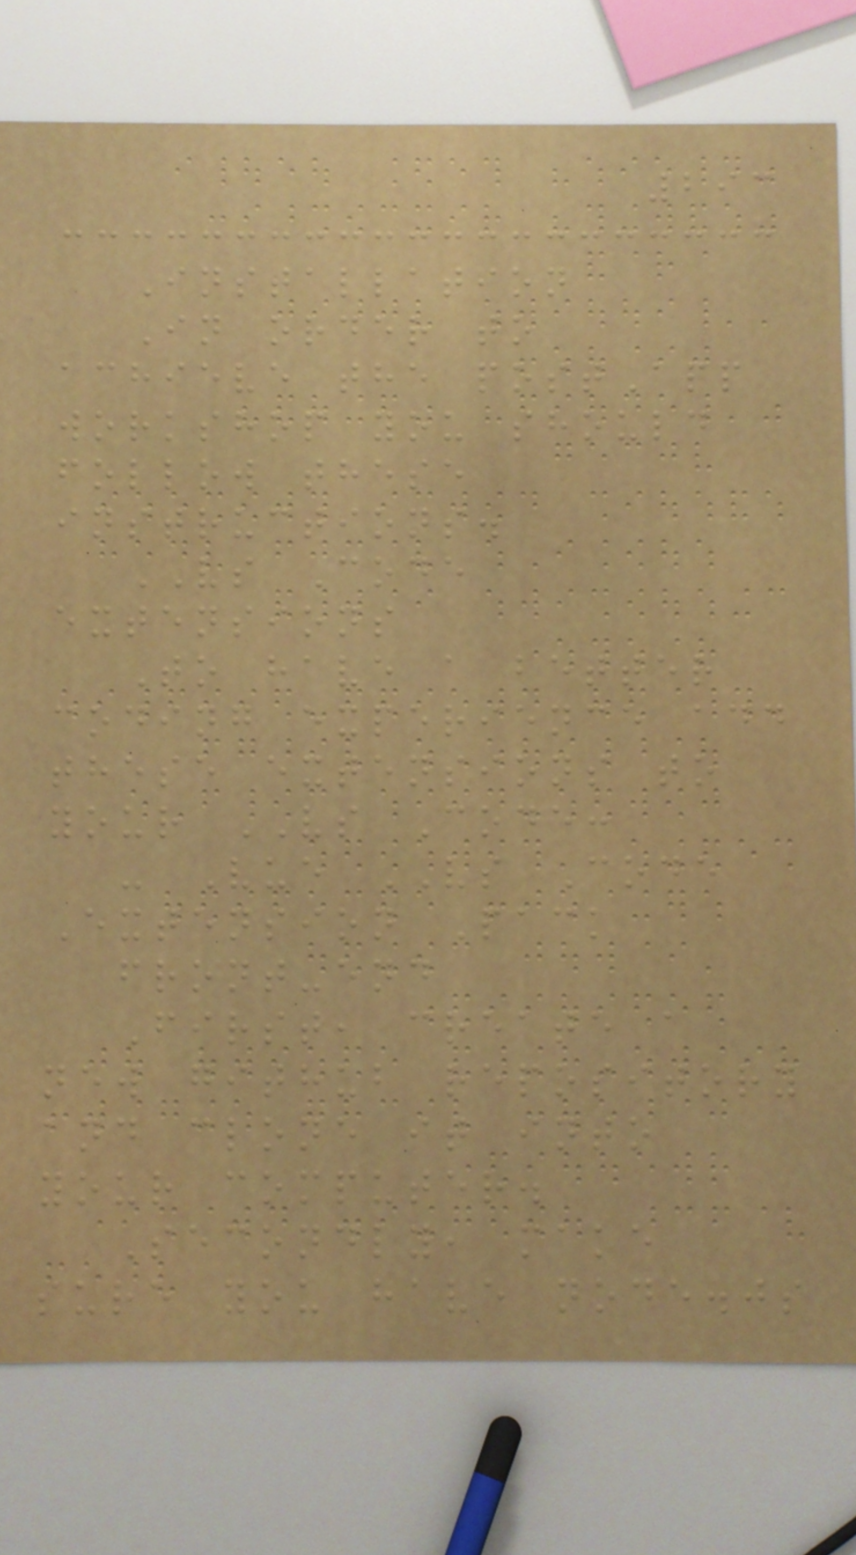293
Installation
In order to
achieve the postApp
workshop you should
follow these
instructions.
VS Code
extensions
To have a better
coding experience add
these extensions to
your VS Code:
- Vue VS Code
Extension Pack
front-end
First, create a
new github repository
and clone it into
your computer.
Secondly, make
sure you have node.js
